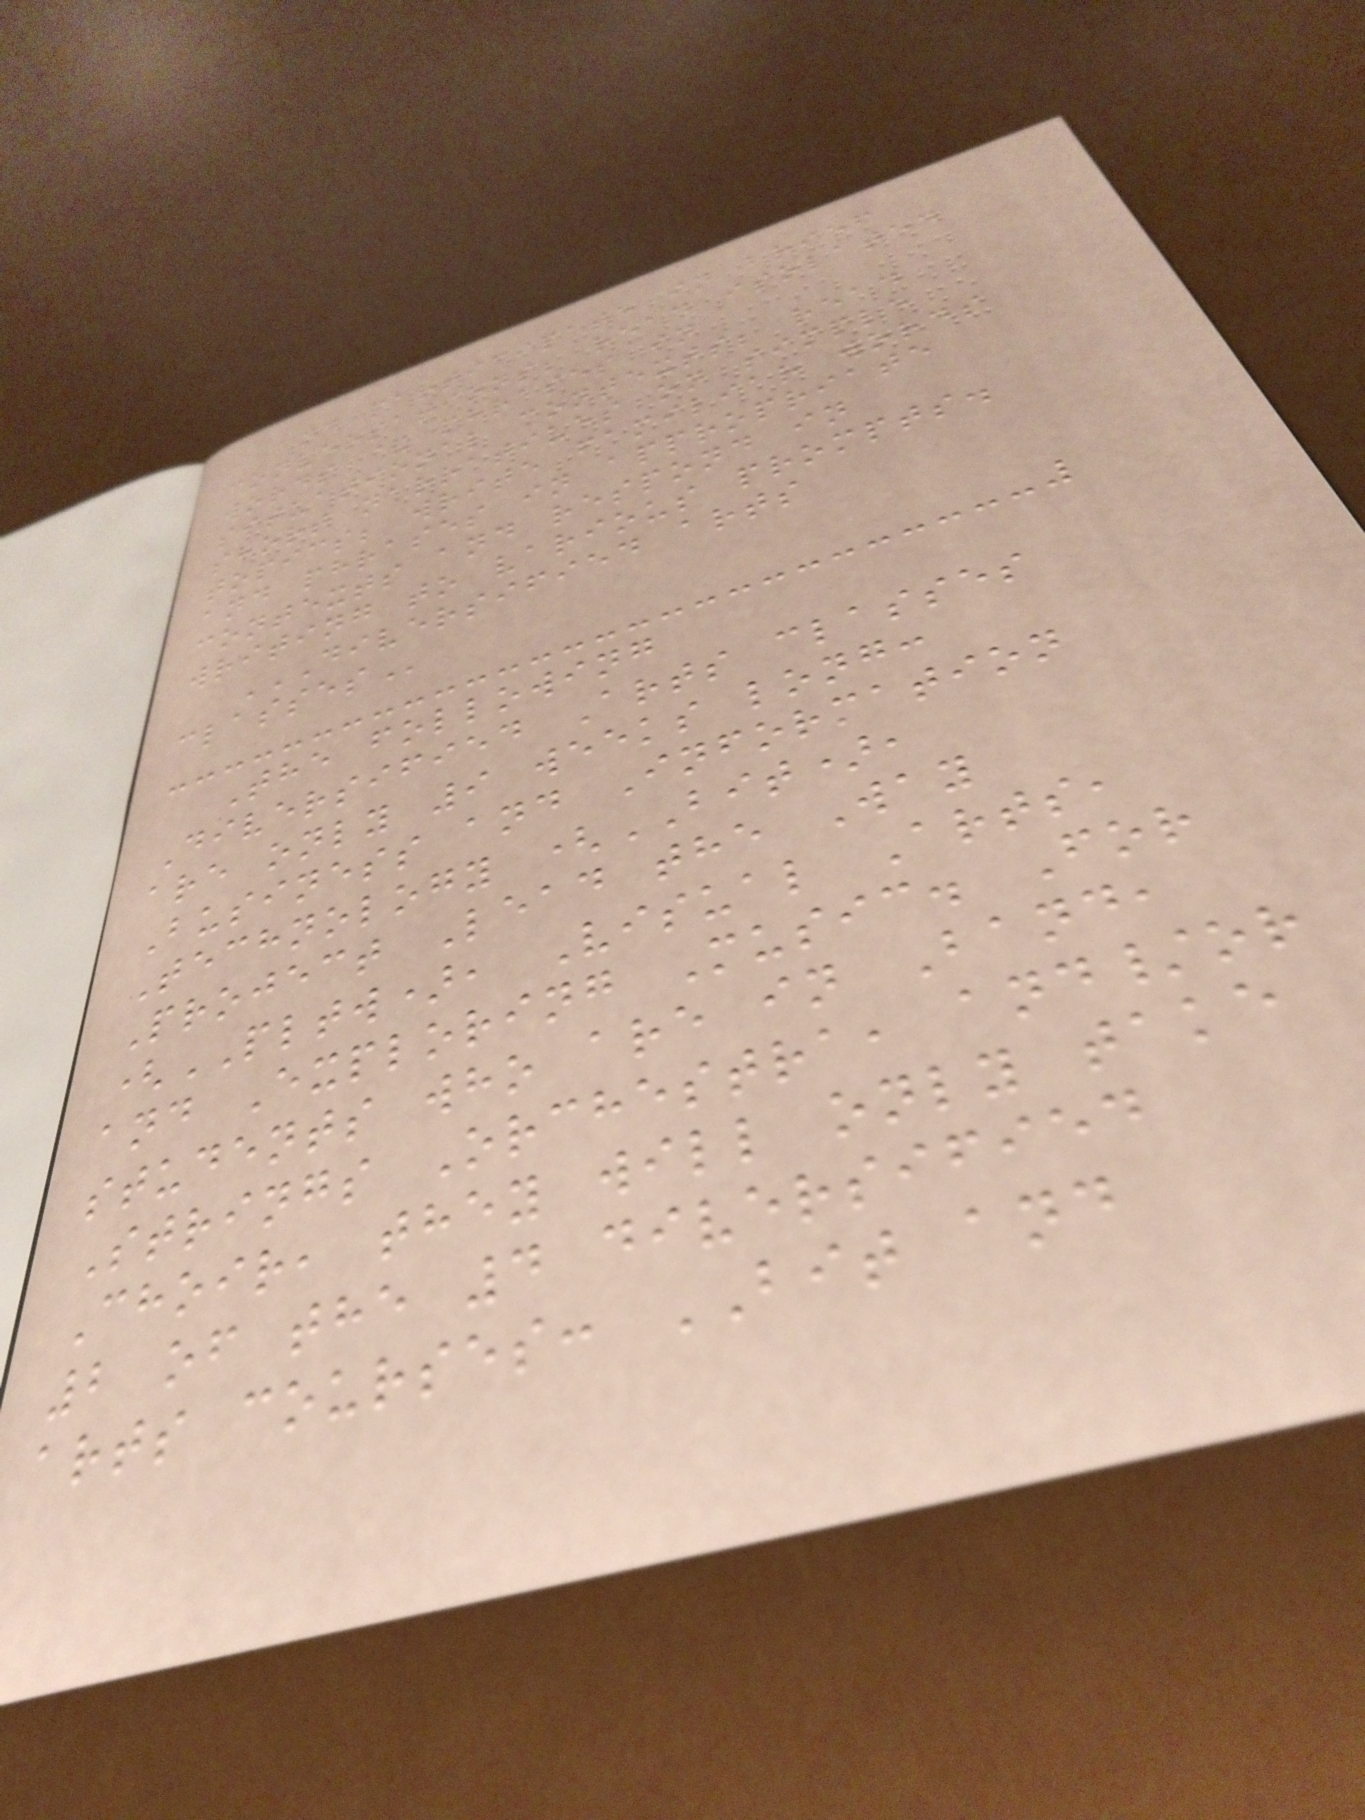and participate in brief
conversations; read isolated
words & phrases in
situational contexts; read
short narratives on simple
topics; write familiar words
and phrases in appropriate
contexts and respond in
writing to various prompts.
DIVERSIFIED ARTS
CLASSES
The following
Diversified Arts classes
are only 9 weeks long:
Business and Information
Technology (BIT),
Project Lead the Way
(PLTW), Visual Arts,
and Exploring Music. For
students who are in Band,
Strings Orchestra, and/or
Choir, they will only take
2 of the 4 diversified
arts courses: BIT and
